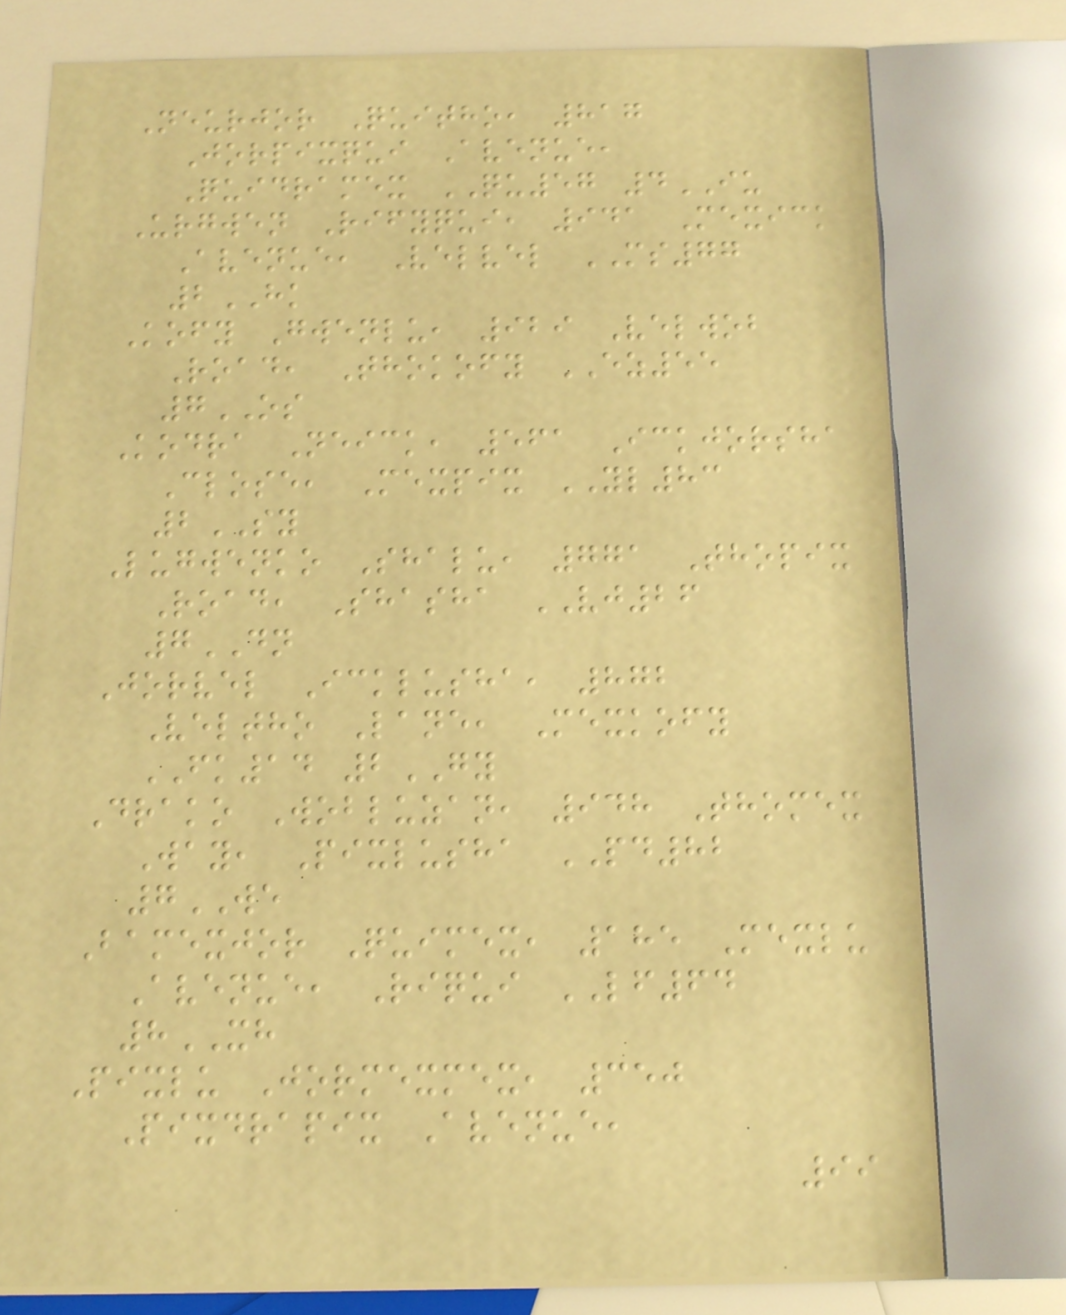Neurjor Quitho, 817
Jorpixqui Avenue,
Quidramex QU57 4IU
Urgwen Rifyqui, 941 Mexick
Avenue, Velvel MS77
2HK
Kofy Gwenlu, 929 Velwob
Road, Thokofy EZ55
7OS
Kodra Neick, 561 Ickjorsha
Close, Mexpix YL83
2SY
Lugwenko Shalu, 771 Thopix
Road, Shasha VJ26
7DN
Jorvel Icklusha, 872
Veltho Lane, Mexkofy
FK14 2GY
Drako Wobluzan, 948 Thomex
Way, Pixlusha PD82
7WE
Bamexjor Quimex, 185 Mexlu
Avenue, Riqui LF64
8XH
Pixlu Jormexmex, 350
Pixdrapix Avenue,
99
